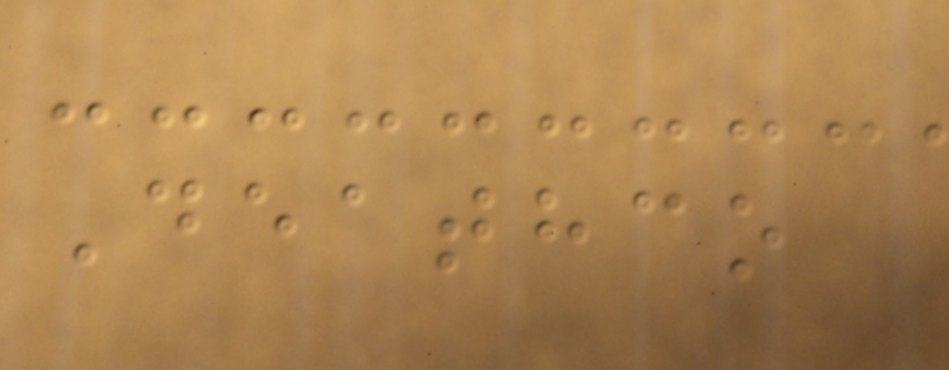Deathco
